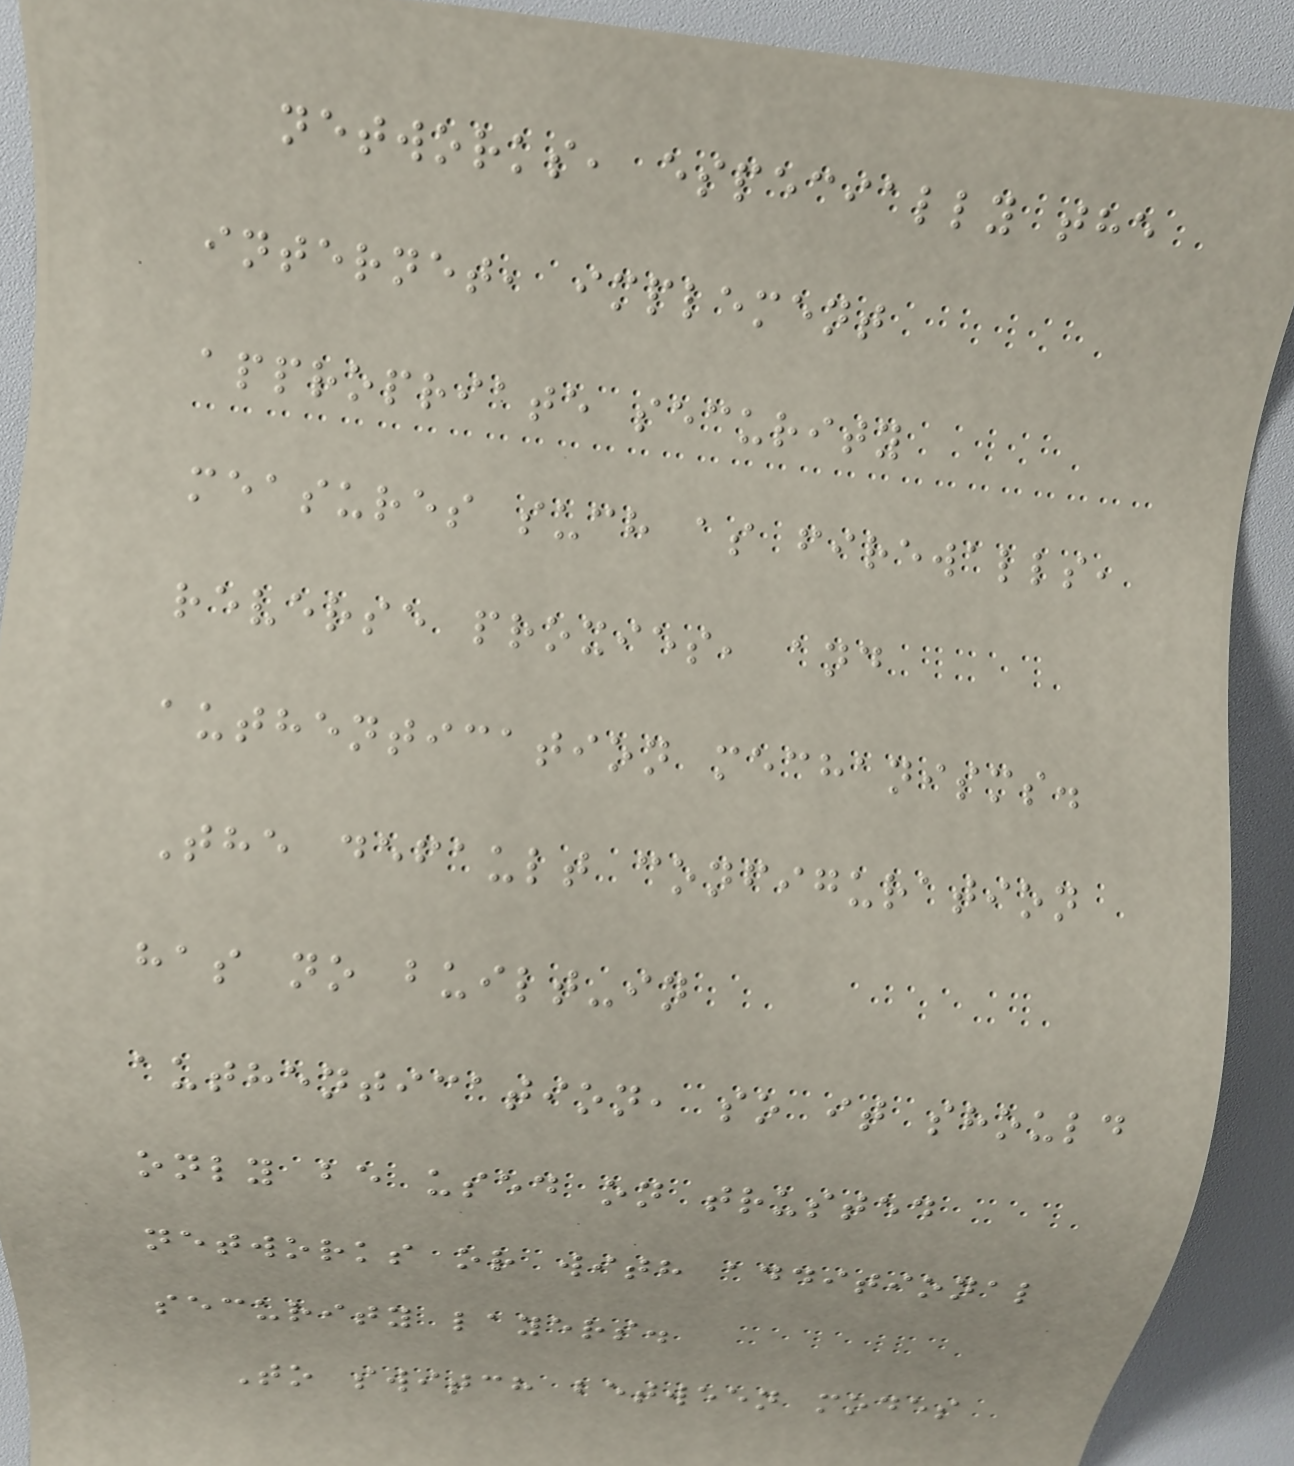networks, especially the
internet, implement
appropriate security
measures such as firewalls,
reverse proxies, and
authentication mechanisms.
The default configuration
has no built-in
authentication, so it should
only be used on trusted
networks or with additional
security layers.
To switch between modes
